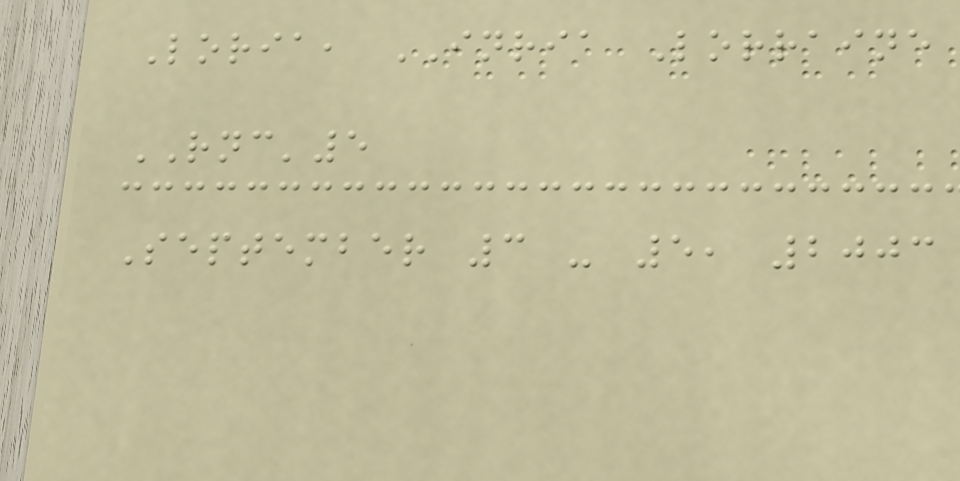Loria, INRIA Lorraine
RNC'5
September 3 - 5, 2003
